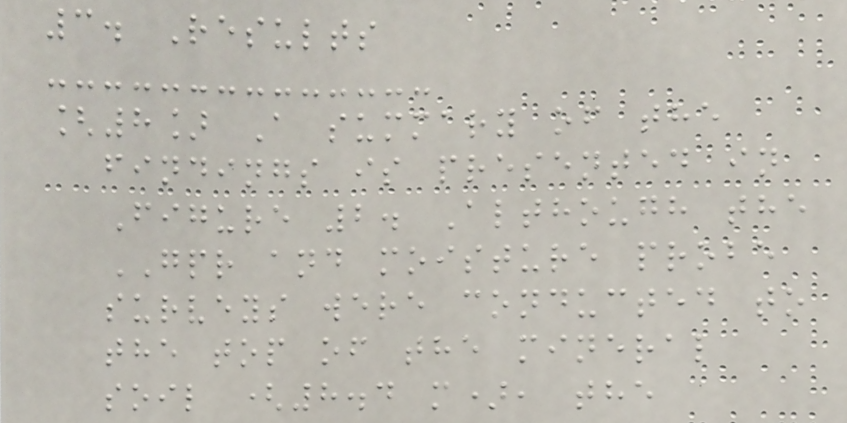3. Results
[8] A summary of the
findings is presented in
Figure 2. Although the
GPR and moisture probe
surveys were conducted to
the top of the mineral
soil (8.4 m), the
